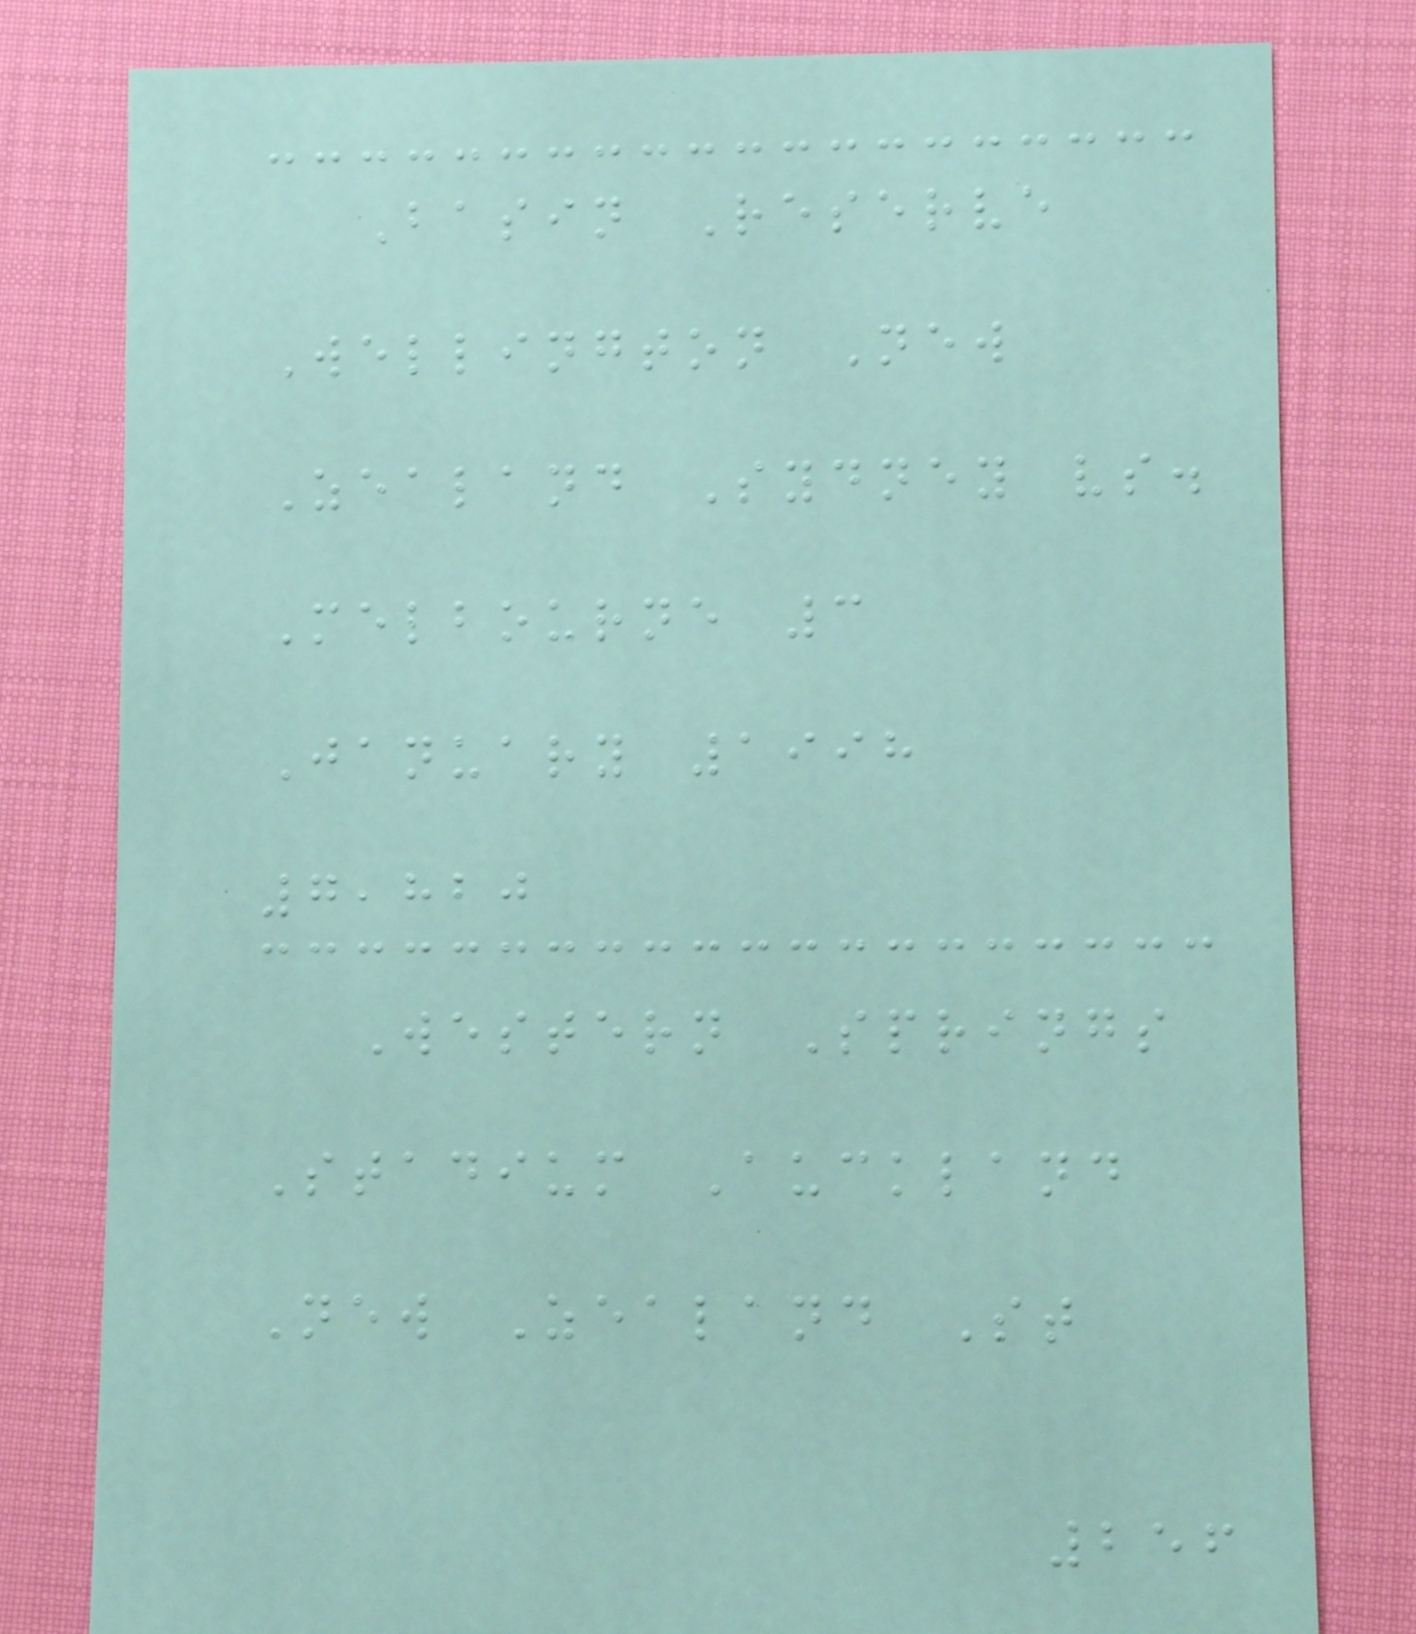Basin Reserve
Wellington New
Zealand Sydney vs.
Melbourne 3
January 1998
7,820
Western Springs
Stadium Auckland
New Zealand St
256
